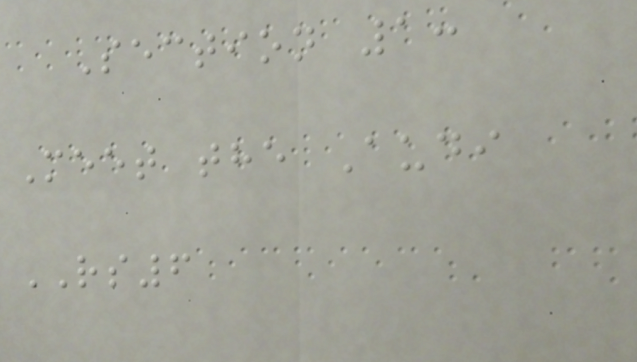Section 1:
Meet the Audi
RS6
